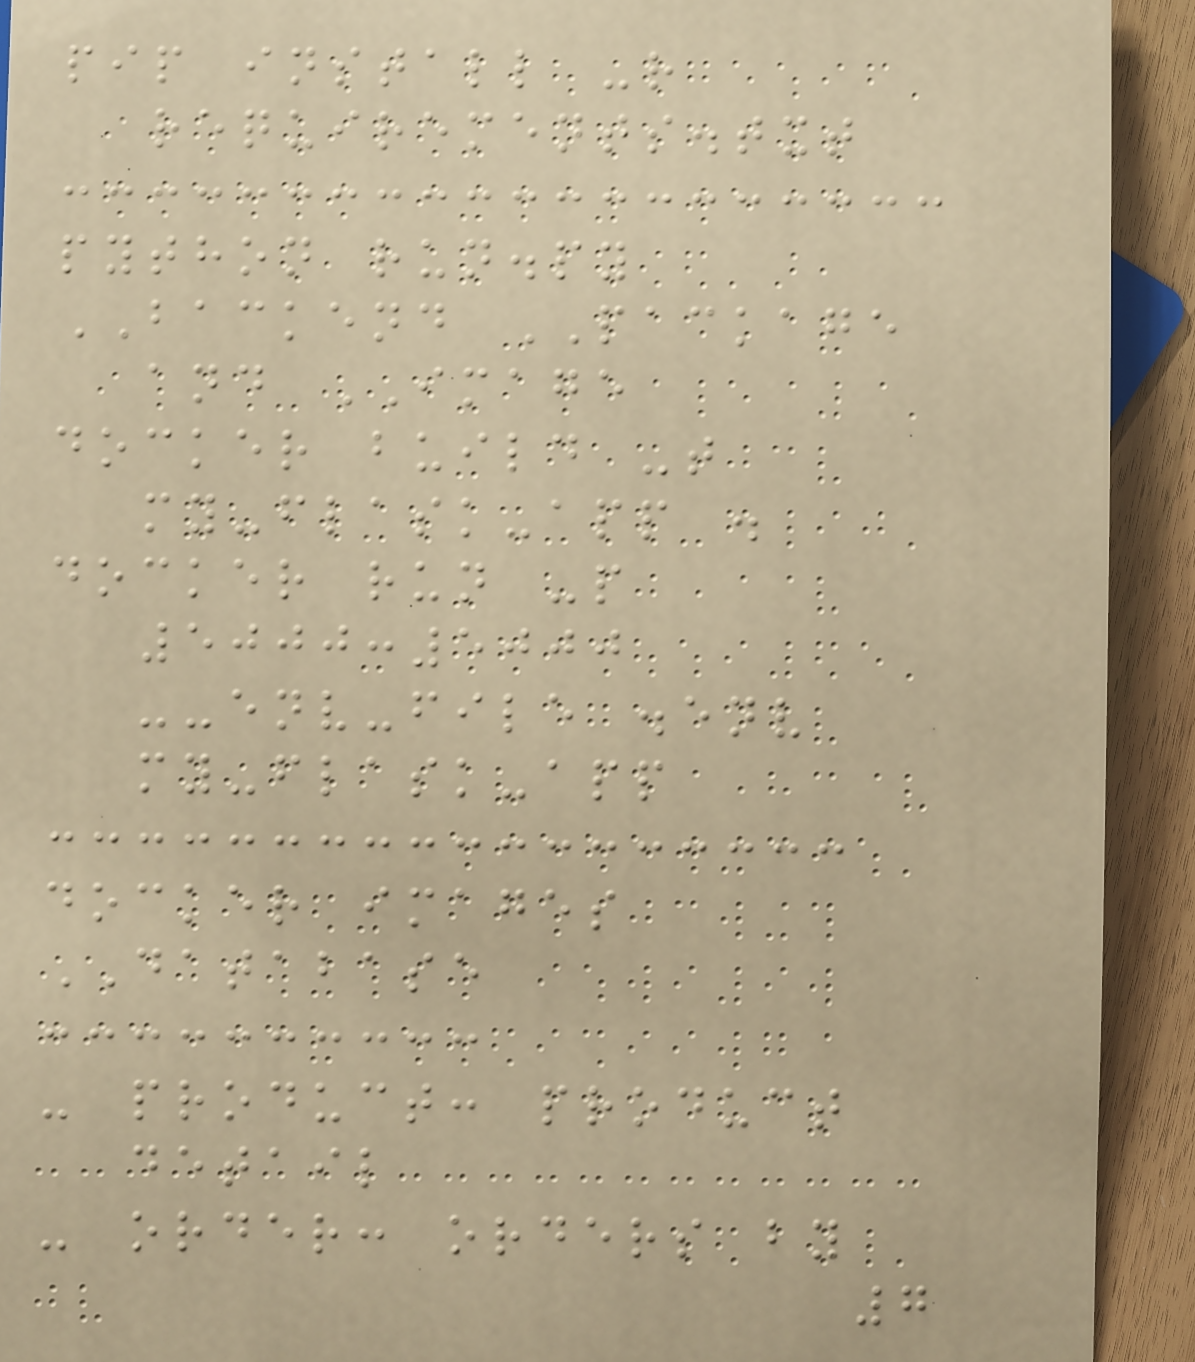pip install -r
requirements.txt
python run.py
BACKEND PACKAGE
and IMAGE
docker build -t
my-flask-app .
docker run -p
5000:5000
--env-file .env
my-flask-app
docker images
DATABASE
- product: product
detail
- order: orders by
7
